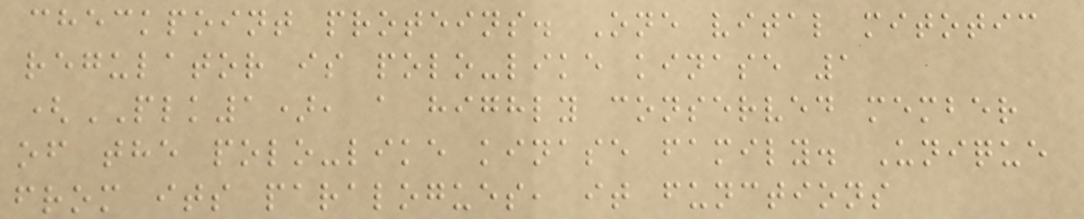checkpoint proteins. One vital mitotic
regulator is polo-like kinase 1
(PLK1), a highly conserved member
of the polo-like kinase family. Unique
from its paralogues, it functions
